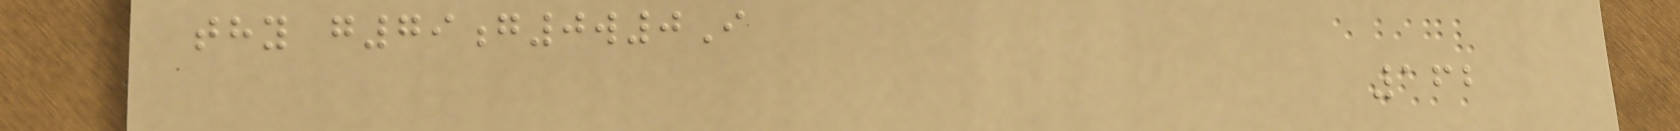thy g79g0w0I
162
